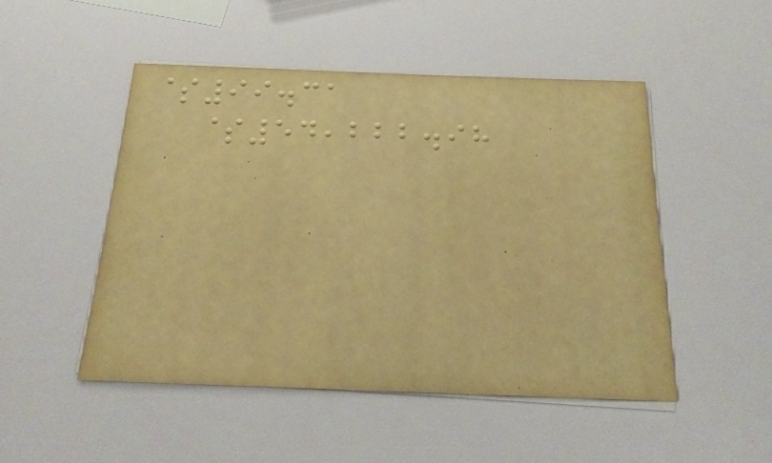$99.31
$54,222.98
